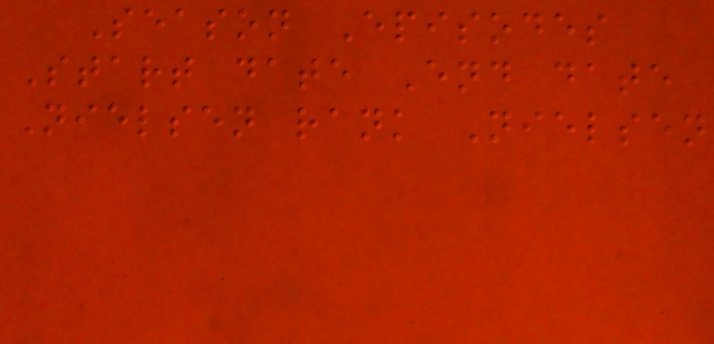Season Episodes
Start date End date
Nielsen rank Nielsen
